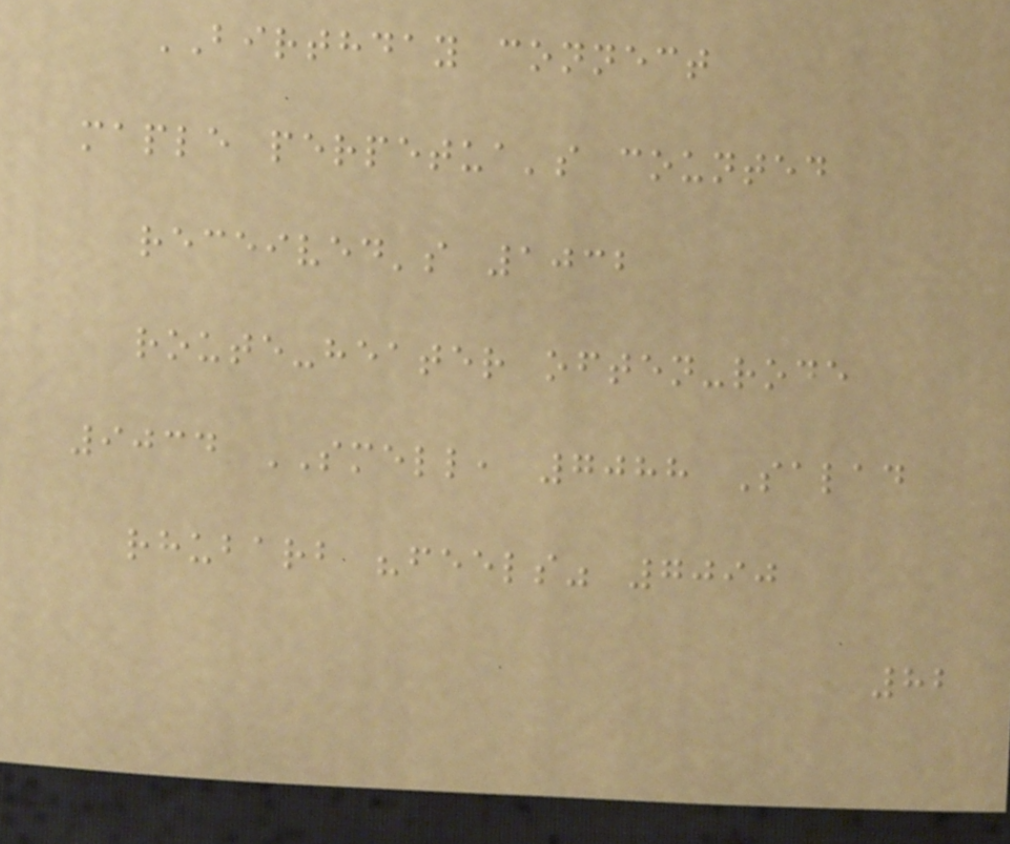BIRTHDAY connect
maple perpetua's counted
received's 1032
route-heater often-rode
9034 SMELL, 7088 Salad
rhubarb "feels" 7090
82
